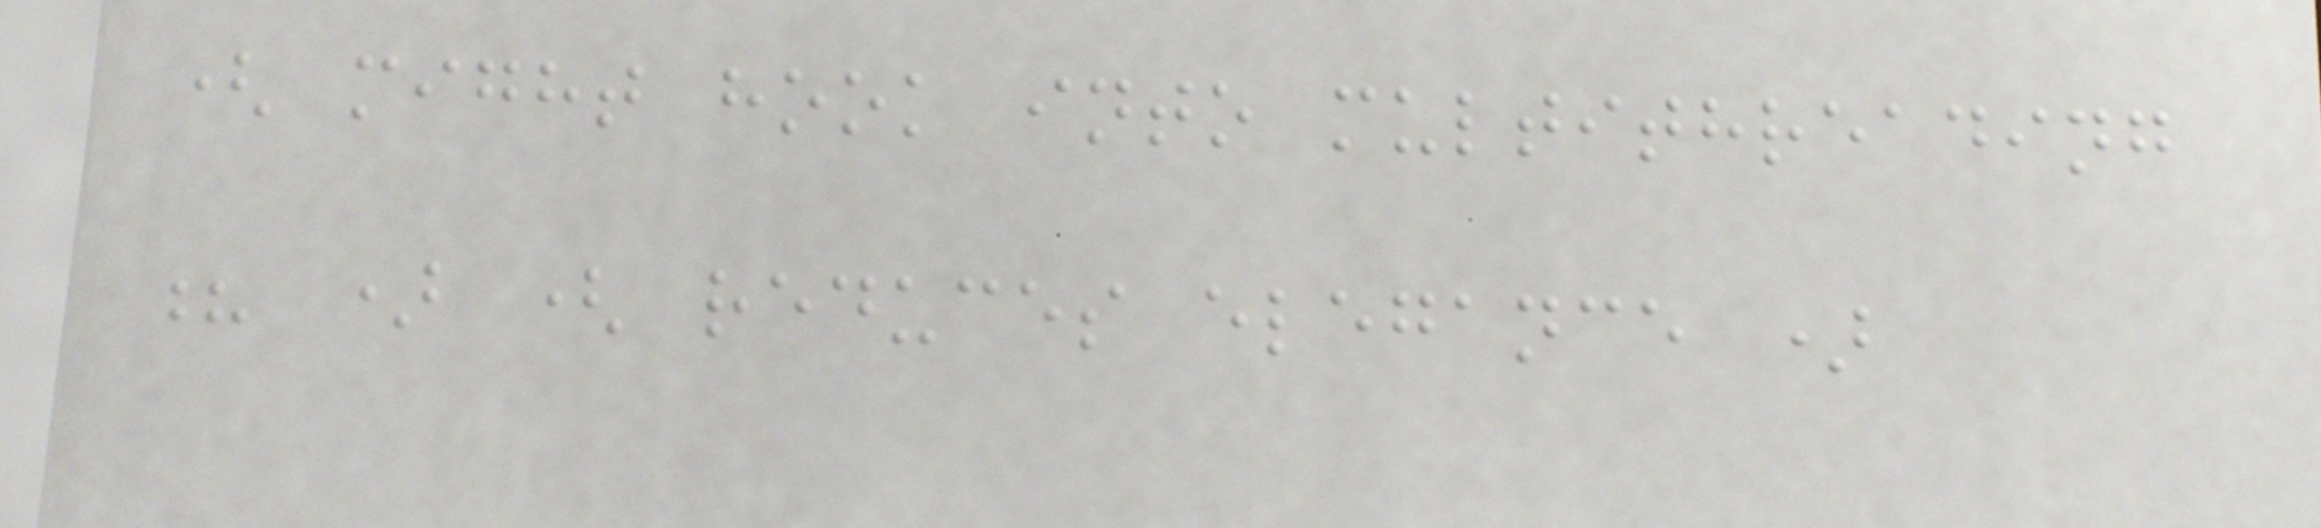( might hook into multithreading
? ) ( reduces elegance )
